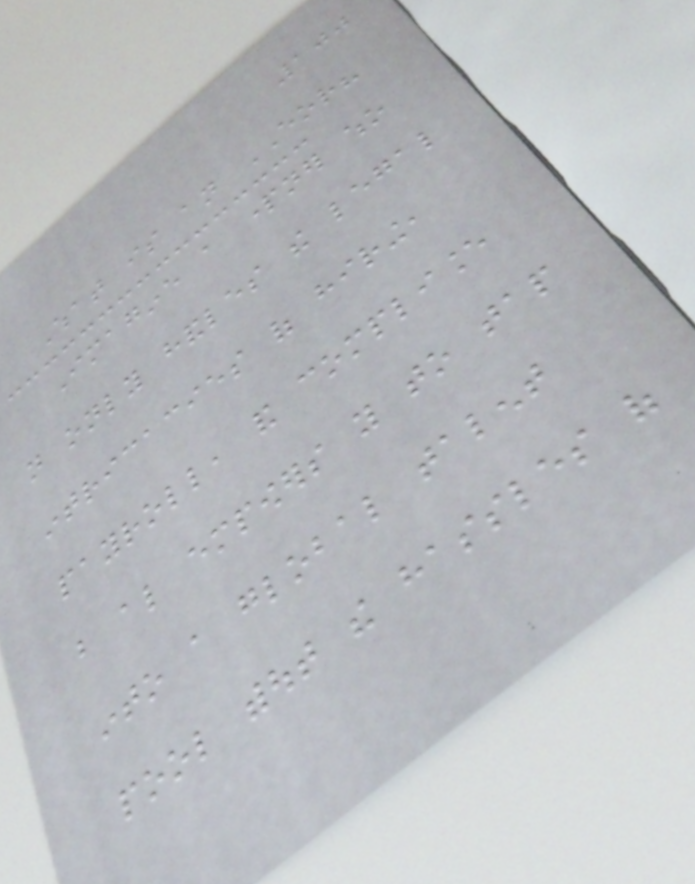100
What is an EOR?
Imagine a partner who
not only handles the legal
intricacies of hiring,
payroll, and compliance
but also empowers you to tap
into a global talent
pool without the hassles of
